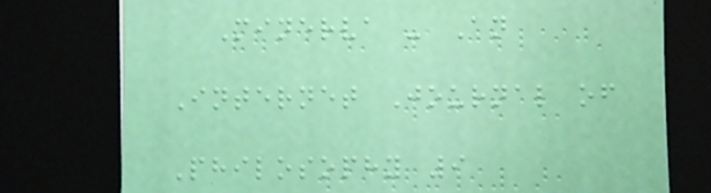Minerva - An
Internet Journal of
Philosophy 9
